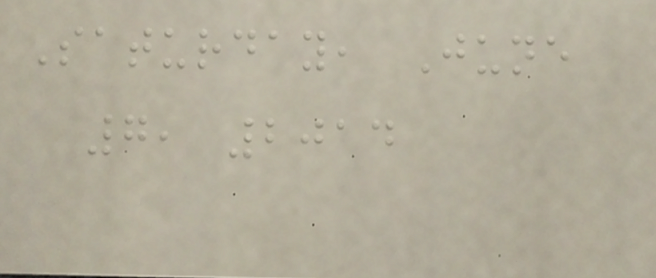Saturday, June
7, 2014
